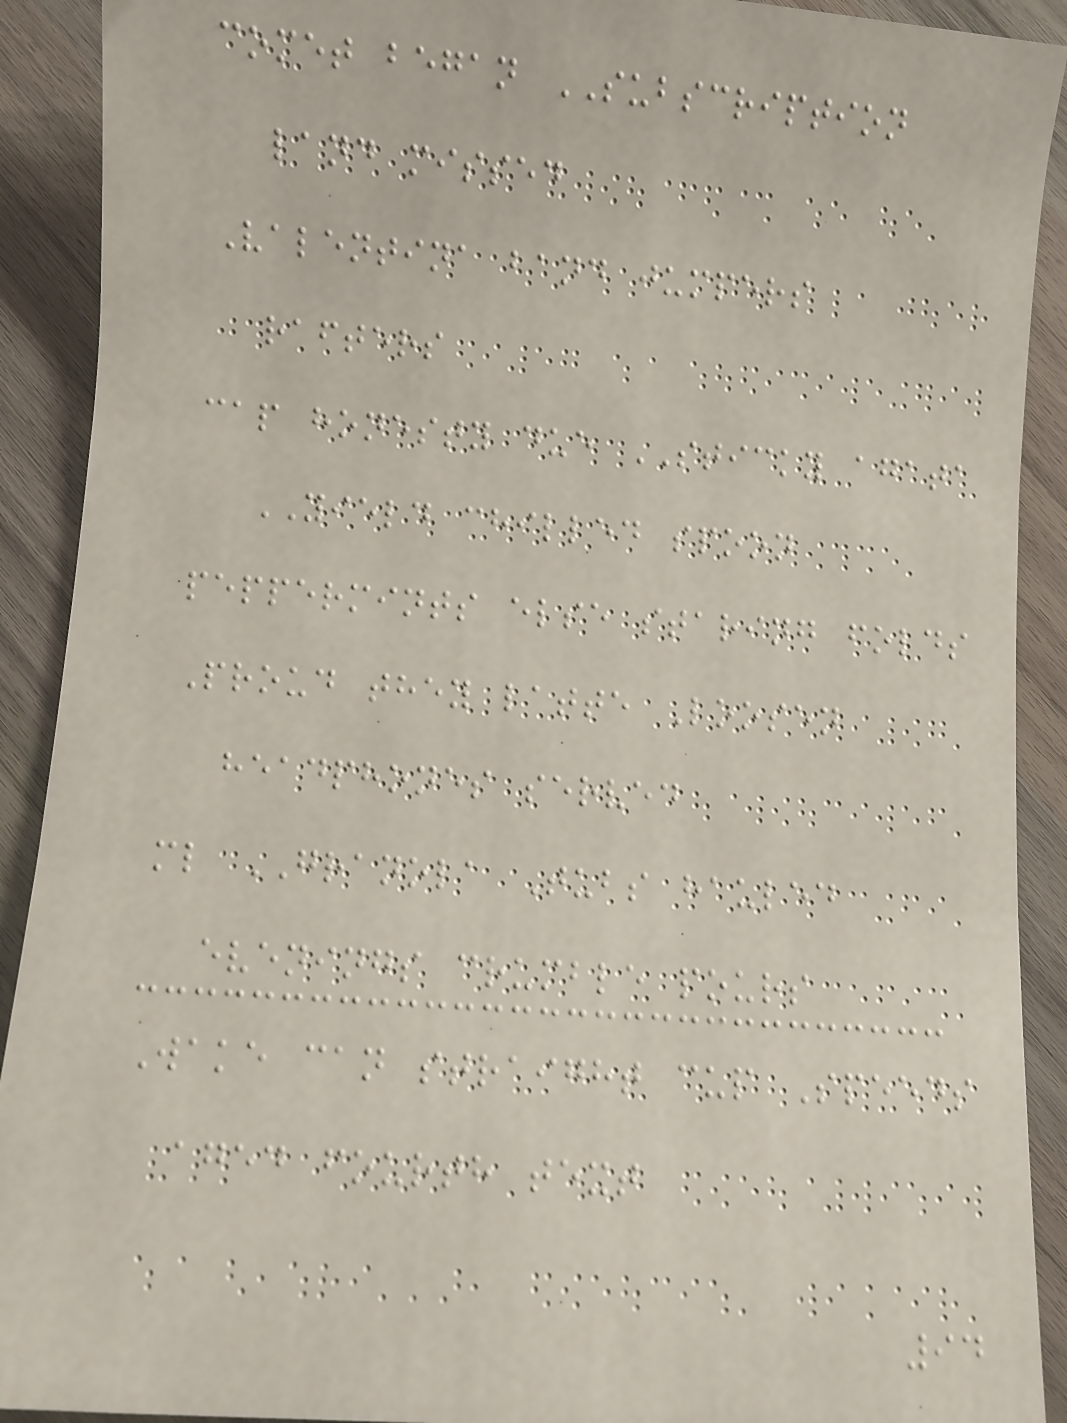comet began SUBSCRIPTION
land missed
Valentina band jumpers
rafters
cap honesty due STICKY agata
YIELD chilled spoon
peppermints else staring folds
Proud they latte Loosen
headphones served
ml GRANOLA Tubs hauled
evenings crumble pours
Wake can straight cup Speeds
aged fourth text
94
